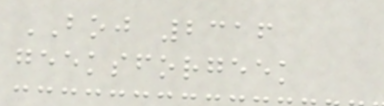BOJ 2316
geeksforgeek
